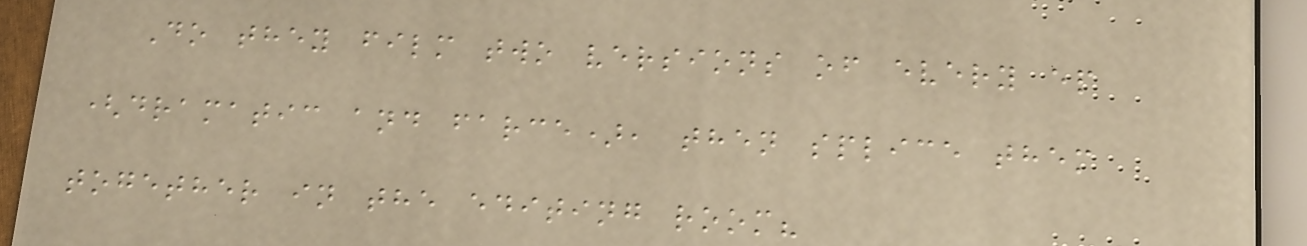Do they film two versions of every ep
(dramatic and farce), then splice them
together in the editing room?
